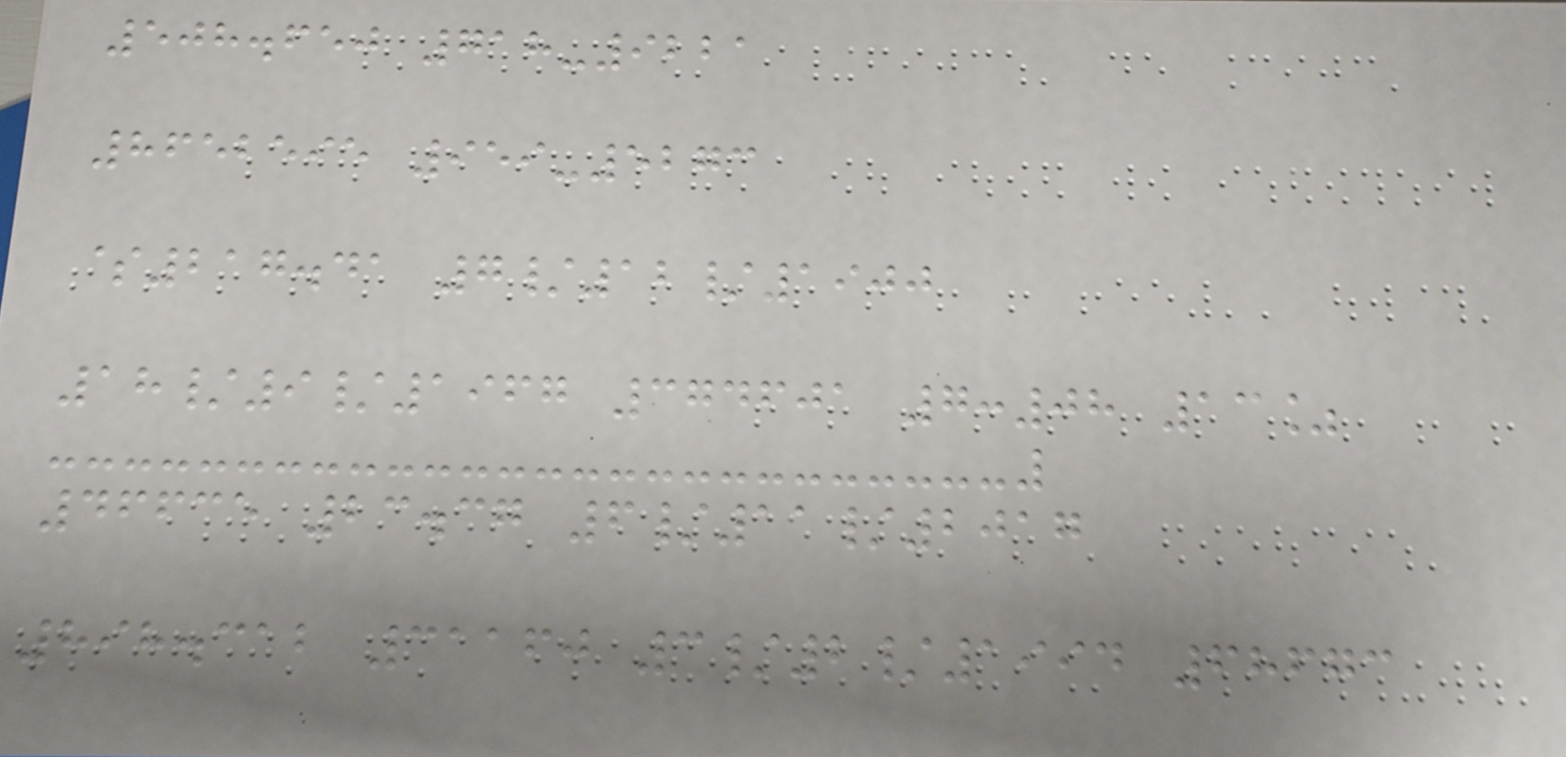508.650 718-9221
8652595 959-5273
$217.41 7/12/1900
18/9/1967 374601 7:08 13%
46635 23.37 6/11/2017
898.312 31160 3/2/1994 68673
